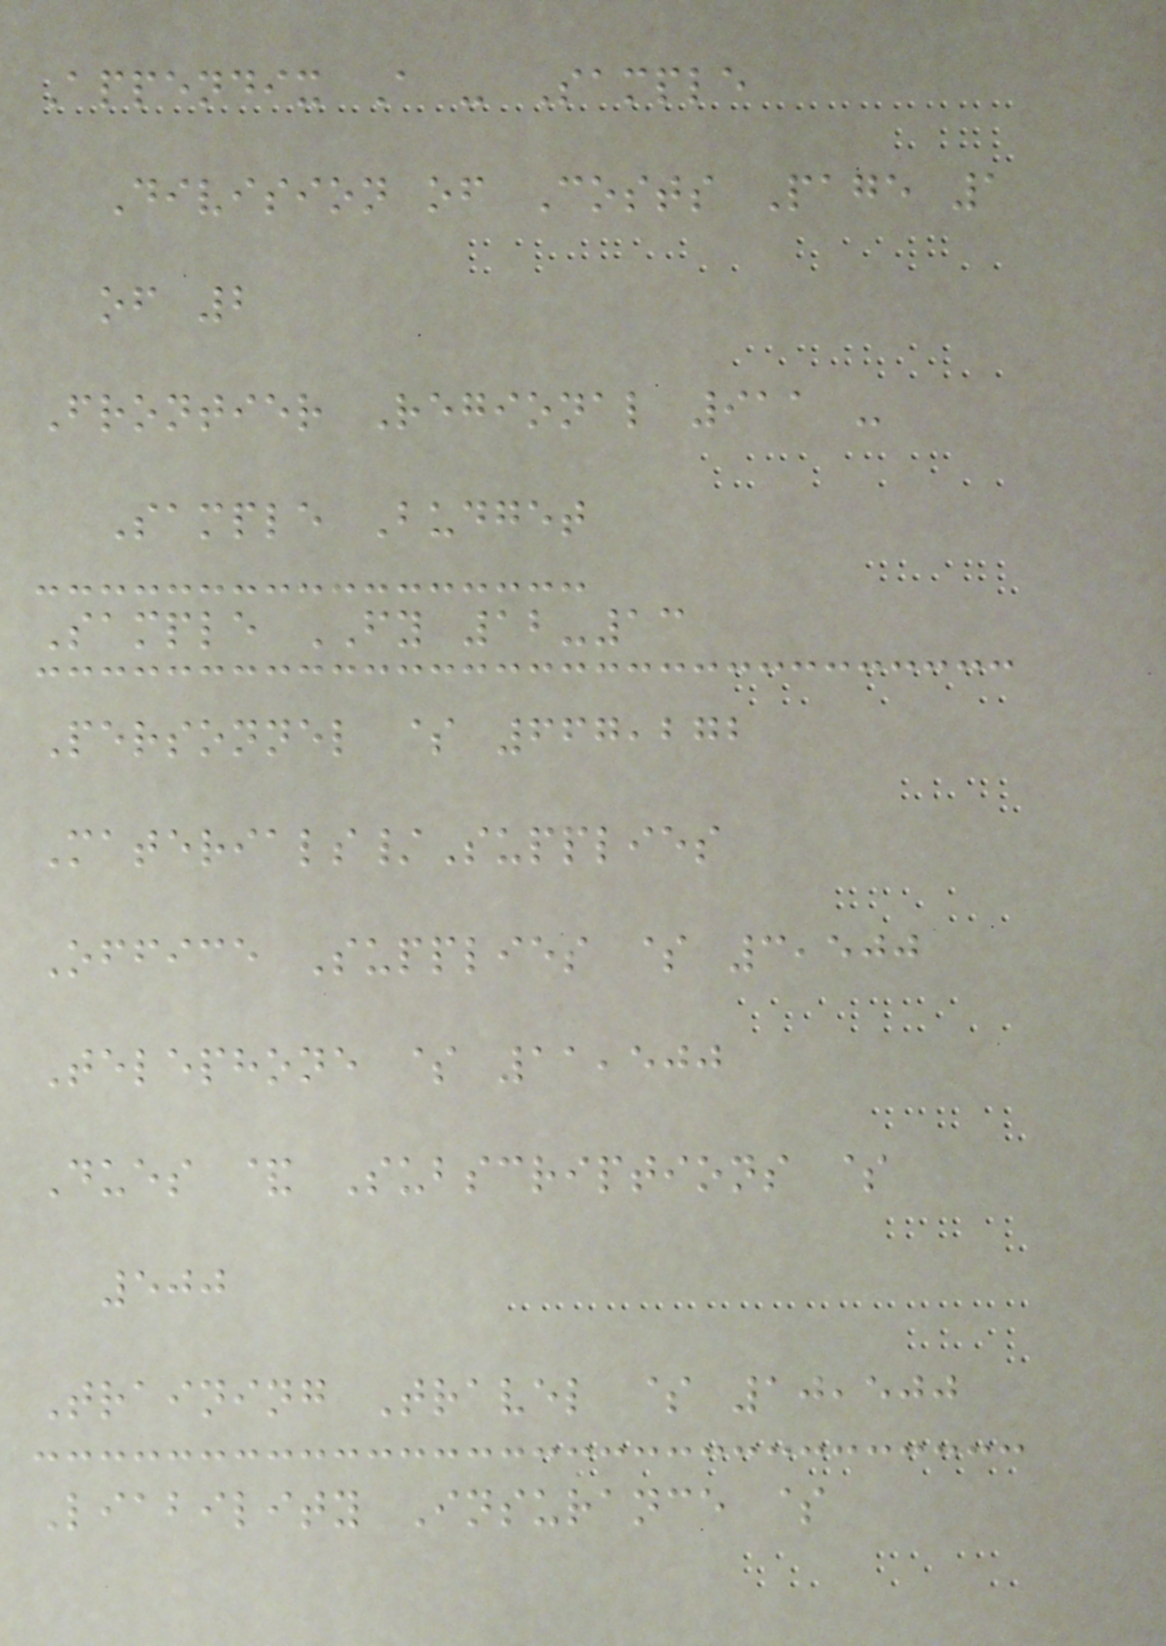Appendix A - Sample
Division of Costs Page 1
of 2
Frontier Regional 911 -
Sample Budget
Sample FY 12-13
Personnel $ 667,272
Materials/Supplies
Office Supplies $ 3,500
Telephone $ 11,500
Dues & Subscriptions $
500
Training Travel $ 10,500
Liability Insurance $
